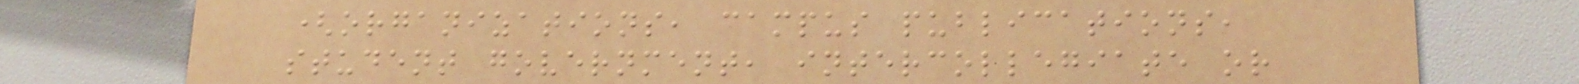(organizations, campus publications,
student government, intercollegiate or
